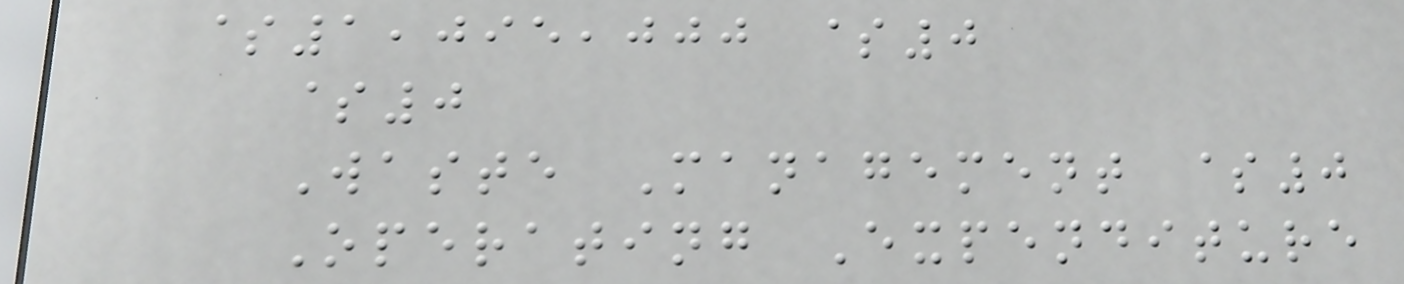$1,095,000 $0
$0
Waste Management $0
Operating Expenditure
